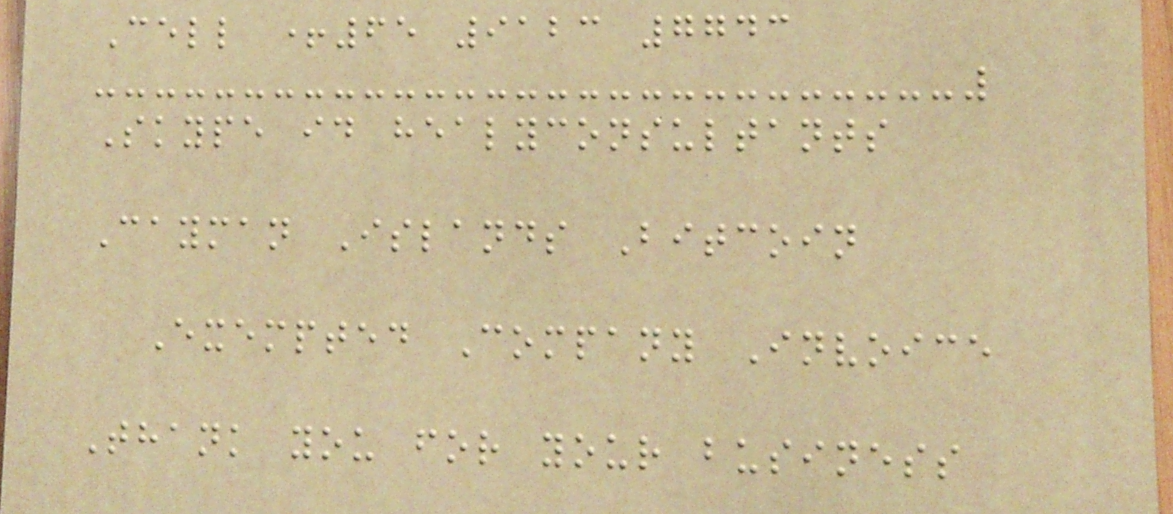Cell +65 9123 7743
Skype id healyconsultants
Cayman Islands Bitcoin
Exempted Company Invoice
Thank you for your business
